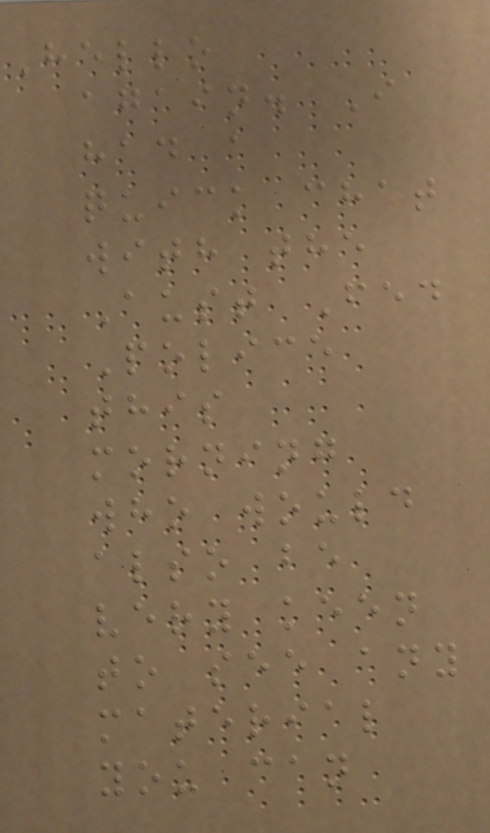Hello
again. I
had a
quick chat
with the
Aust Fed
Police
this
morning
who would
also be
very keen
to see any
material
you can
